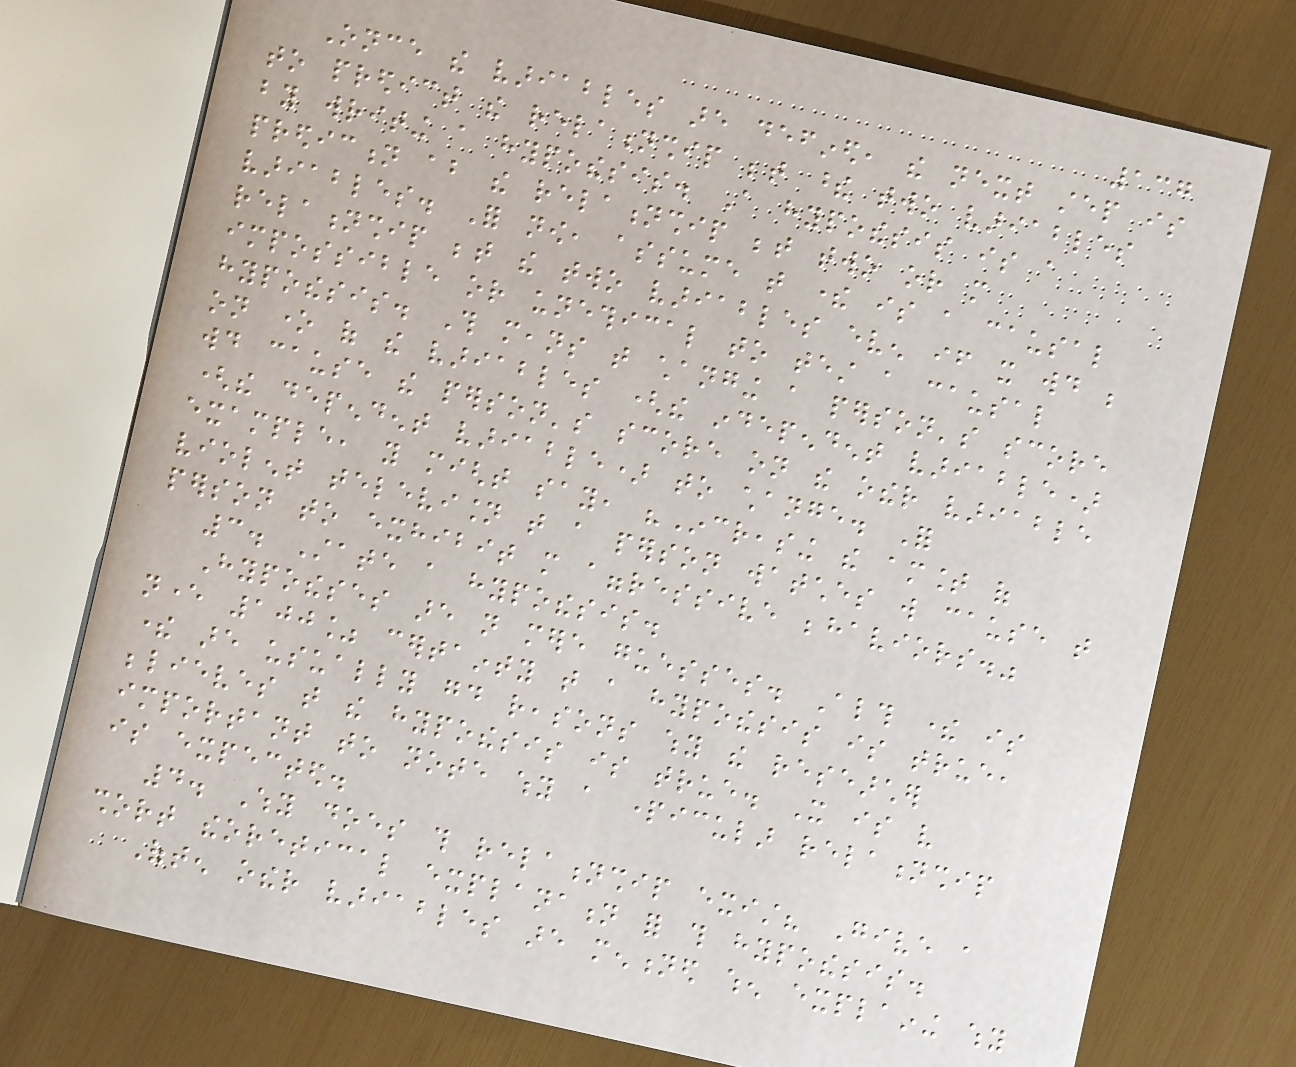137
Once the variables are defined, the next step is
to predict the relationship between these two variables
by writing a hypothesis. A hypothesis is a
prediction about the relationship between two or more
variables. For now, assume that there is a causal
relationship between the two variables even if it would be
impossible or unethical to test a causal
hypothesis. This means that changing a person's score
on one of the variables (the independent variable)
would cause the person's score on the other variable
(the dependent variable) to change. For
example, you might say, "Increasing the amount of
violent television that a person watches will cause that
person to exhibit more aggressive behaviors."
3. State a hypothesis.
Hypotheses are not mere guesses. Although there is
never 100% certainty that a hypothesis is true,
there are usually good reasons why the researcher
believes that the hypothesis is true. It is very
important to note why a particular relationship
is expected.
4. Why does this relationship exist? Give a
short theoretical explanation for this hypothesis.
Often other variables are mentioned when explaining why
